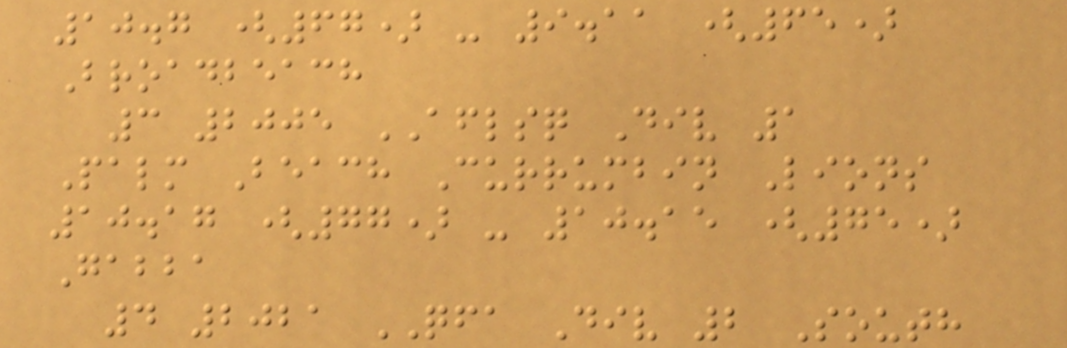10.7 (67) - 9.11 (65)
Broadbeach
3 2005 AFLSQ Div 1
Palm Beach Currumbin Lions
10.17 (77) - 10.15 (75)
Gabba
4 2021 QFA Div 2 South
